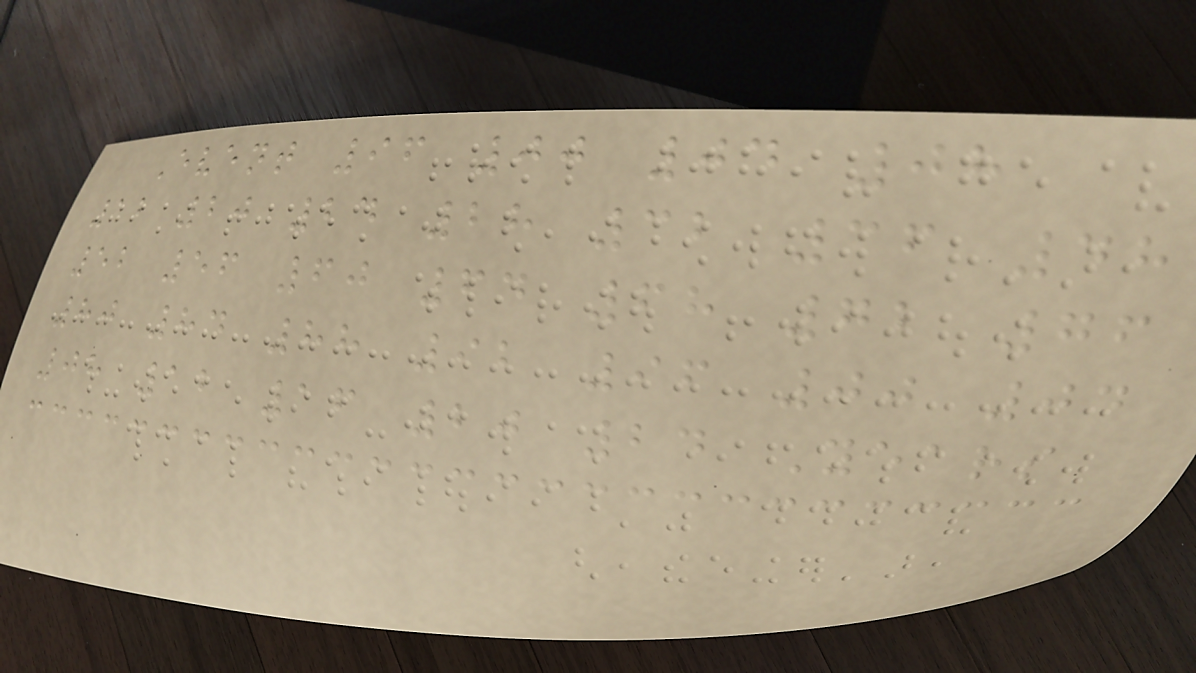Event 96 00 04 08
12 20 24 28 32 36 48
52 56 60 64 68 72 76
80 84 88 92 96 00 04
08 12 16 20 24 Years
